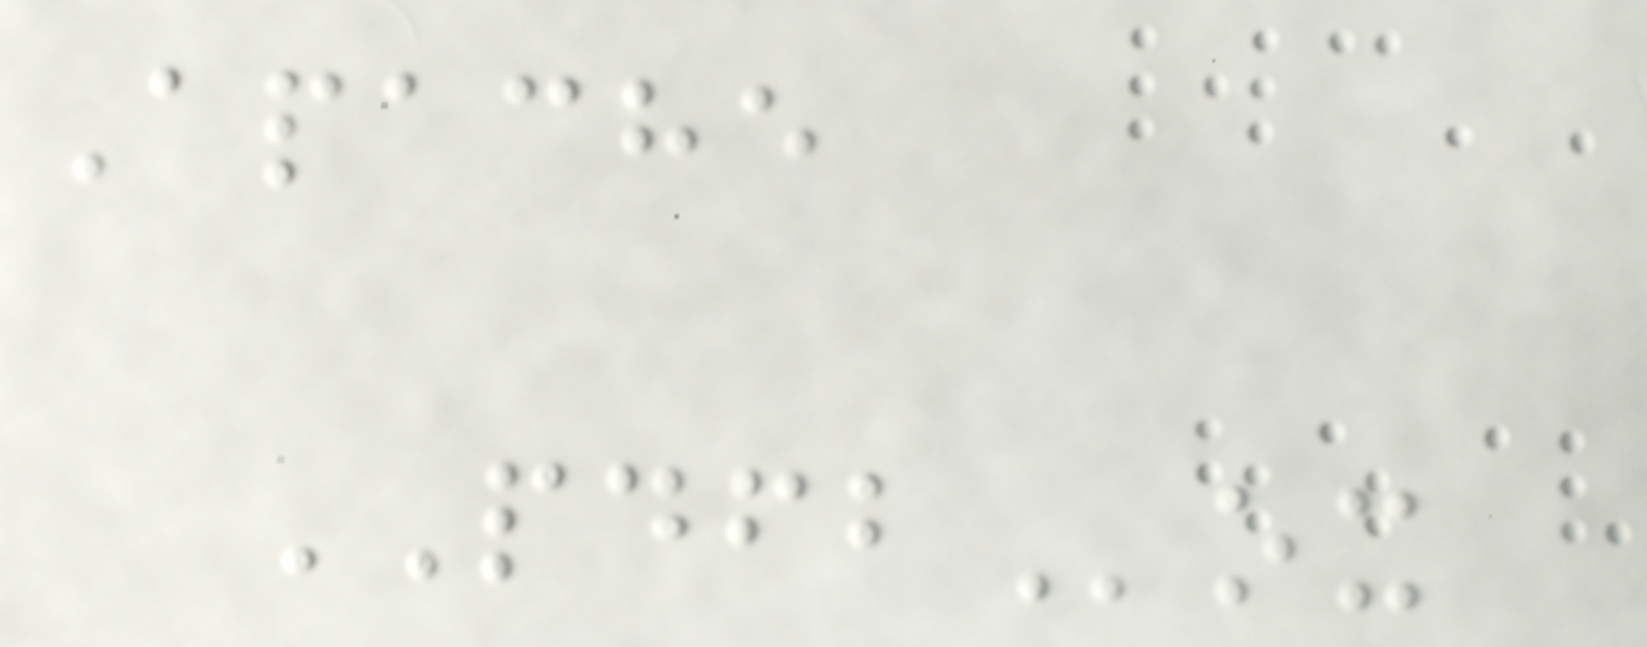Apache
PDFBox
